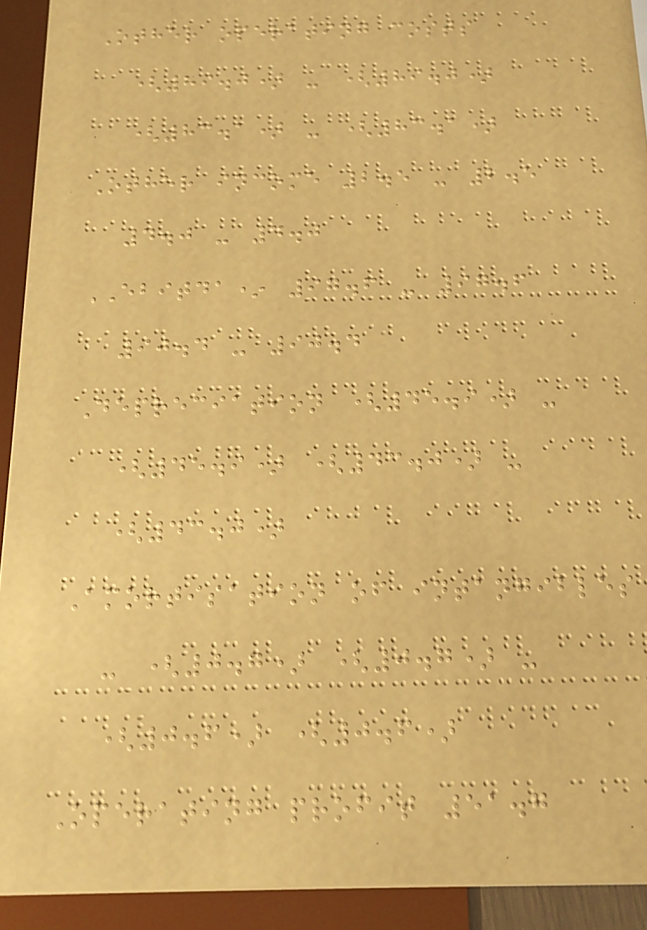Other operating costs
(89.0) - (89.0)
(83.1) - (83.1)
Other income 2.5 - 2.5
4.0 - 4.0
EBITDA* 97.6 - 97.6
90.4 - 90.4
Depreciation (45.9) -
(45.9) (43.0) -
(43.0)
Amortisation of intangibles
- (0.7) (0.7) -
(0.6) (0.6)
Operating profit 51.7
